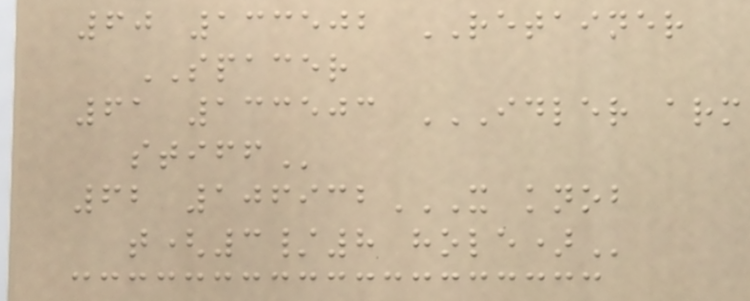60 133502 RETAINER
SPACER
61 133503 IDLER ARM
STIFF
62 106932X KNOB
T(3/8 HOLE)
